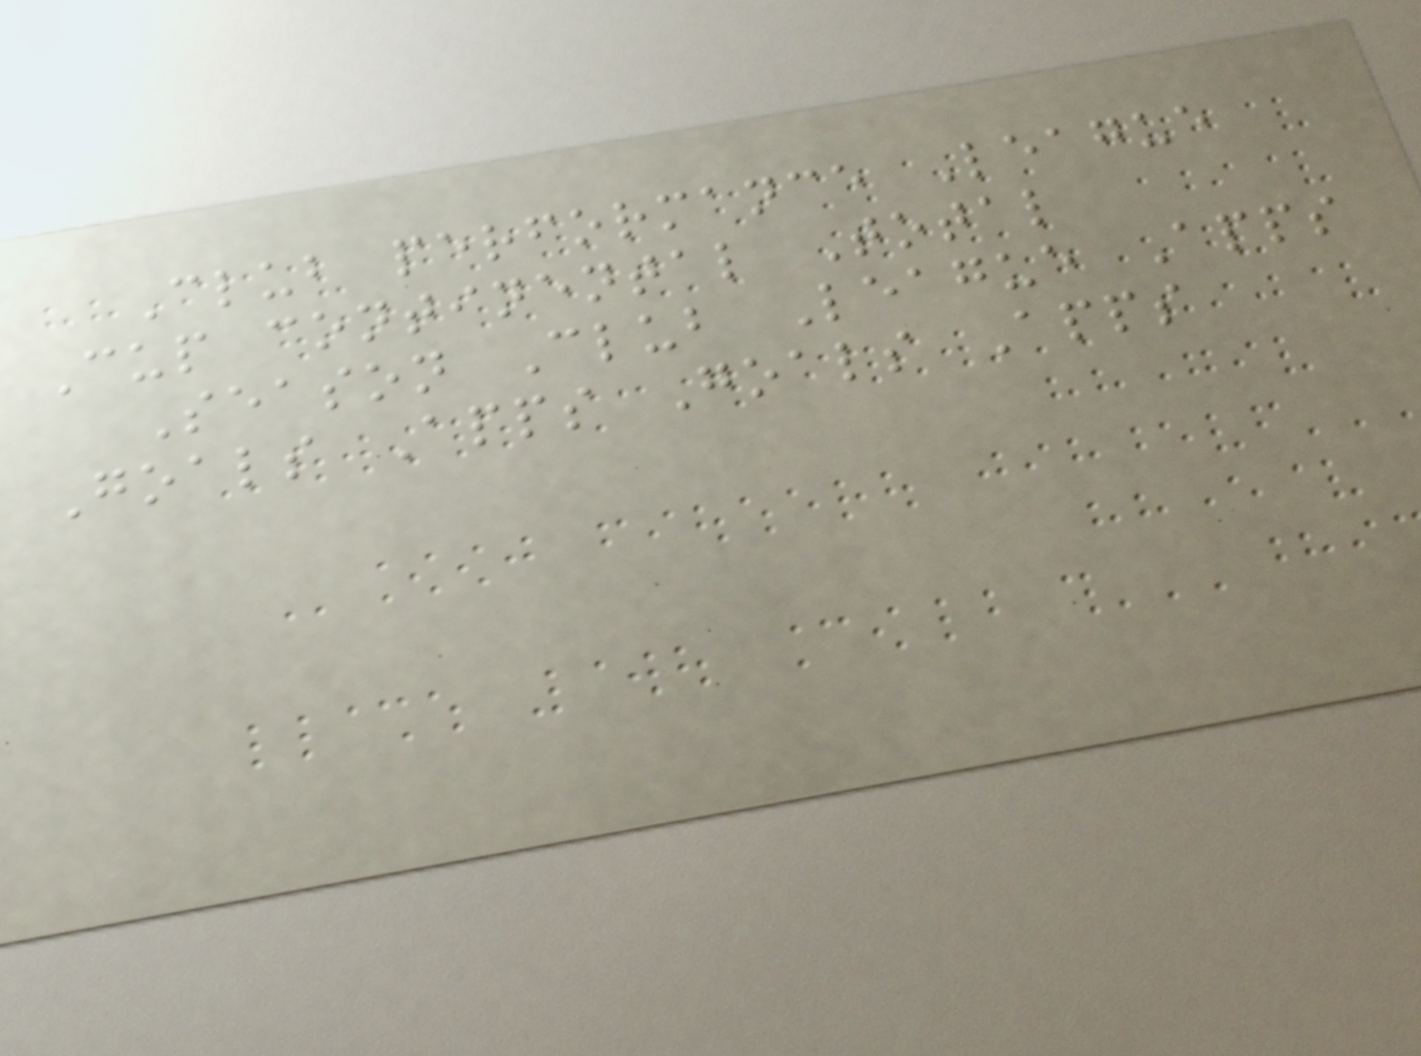Club performance League
Cup continental Total
Season Club League Apps
Goals Apps Goals Apps
